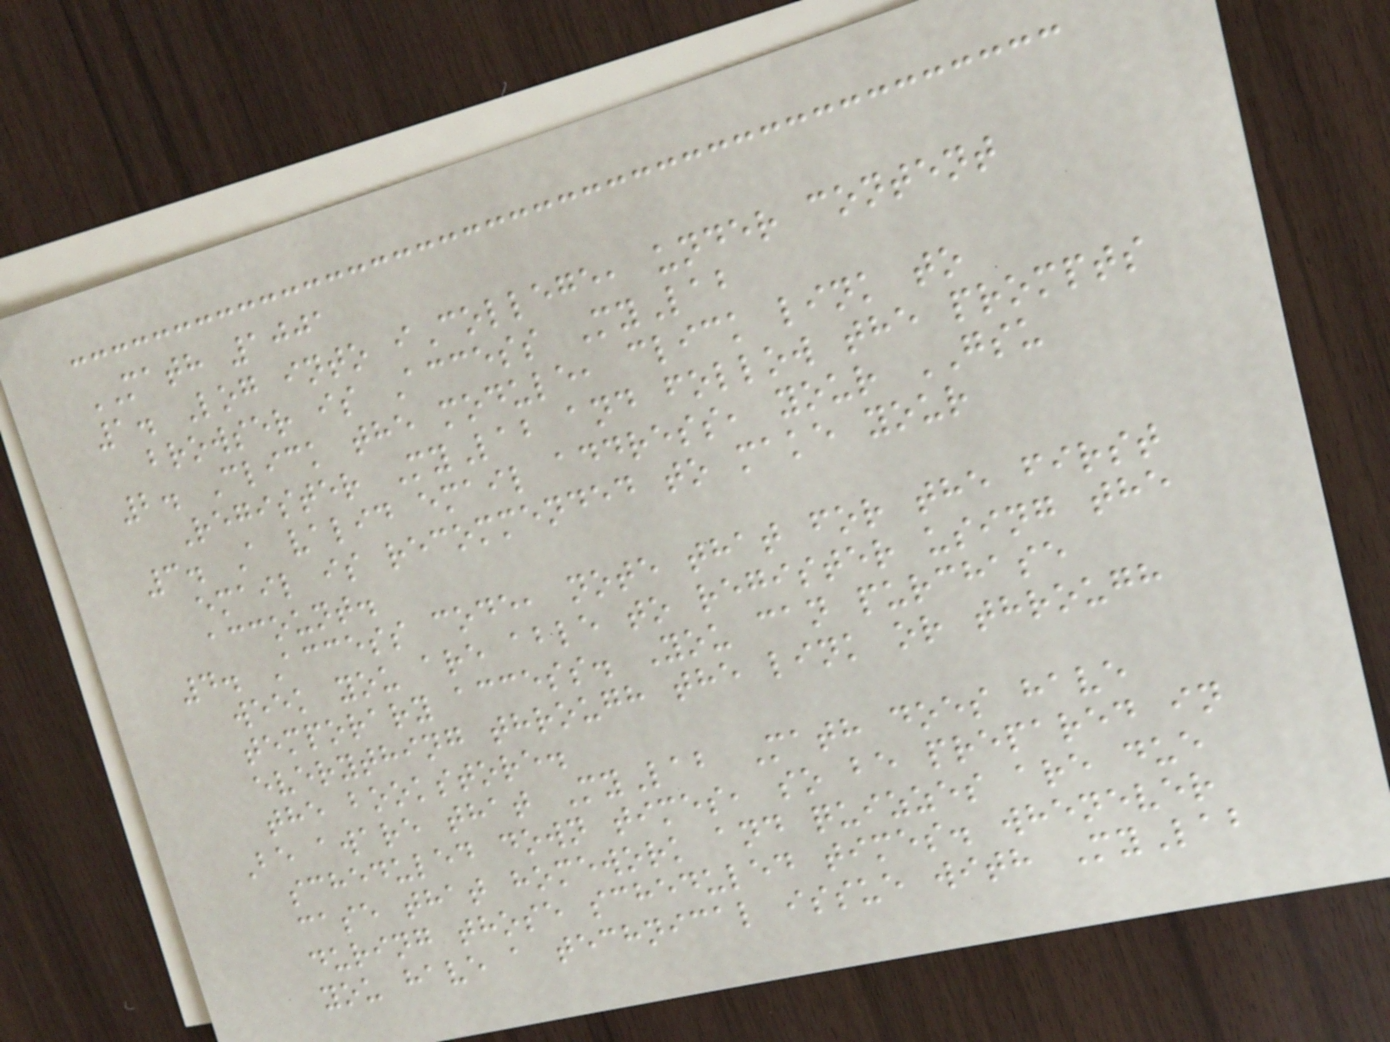MATH 1001
1. Log into iCollege, under content
browser is Access MyLab
2. Click the module, click link to
Register MyLab and follow the prompts
3. A valid email address, your GSU
email is recommended to make your
account.
4. Access code, note that for the first
week you are able to register using the
temporary access. You can purchase
everything through the link or through
the bookstore.
Be aware that MyLab Math does have
scheduled down times, so be prepared in
case that homework and quizzes are due
during those scheduled times. whenever
you have a technical issue with MyLab
